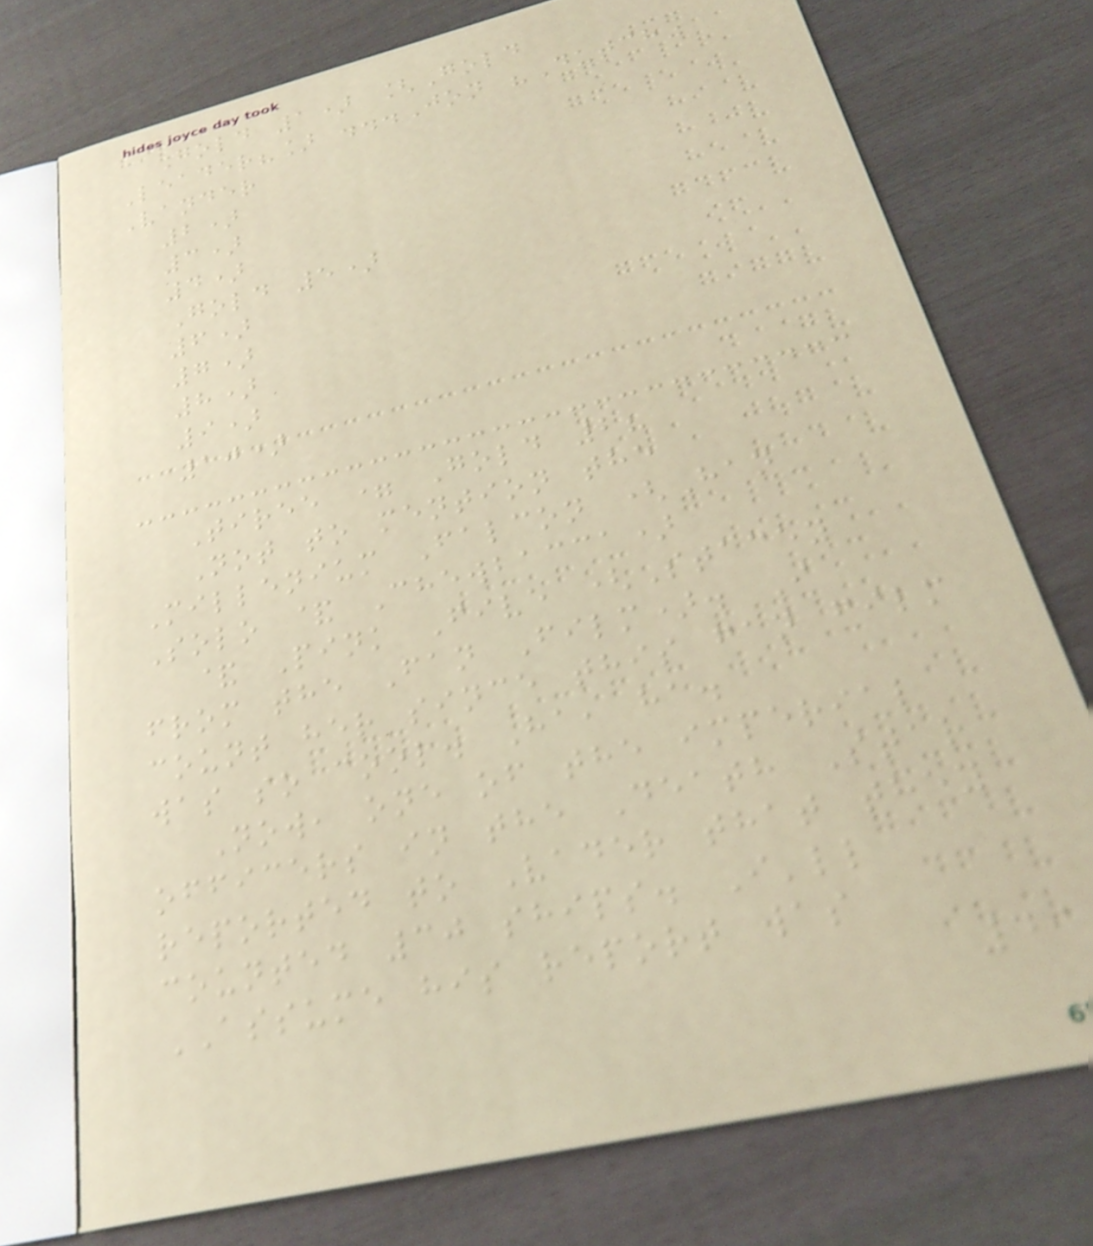Gold 1) [Gold
Leader?] ...Jon "Dutch"
Vander
2)
3)
4)
Gold 5)
6)
7)
8)
9)
10)
Tiree = Gold 2?
Not to mention the
Millenium Falcon (Han
Solo & Chewbacca)
& Pink Five (Stacey
from the Fan Film). I
count her since this fan film
was so cool. Ha, ha.
Now, one of the imperial
officers in the Death Star
reported to Vader that they
counted 30 ships. I'll
ASSUME his report was
49
